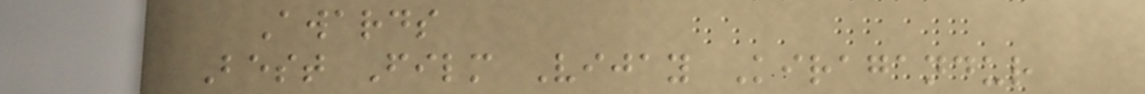Awards
Best Film Vijay Kiragandur
